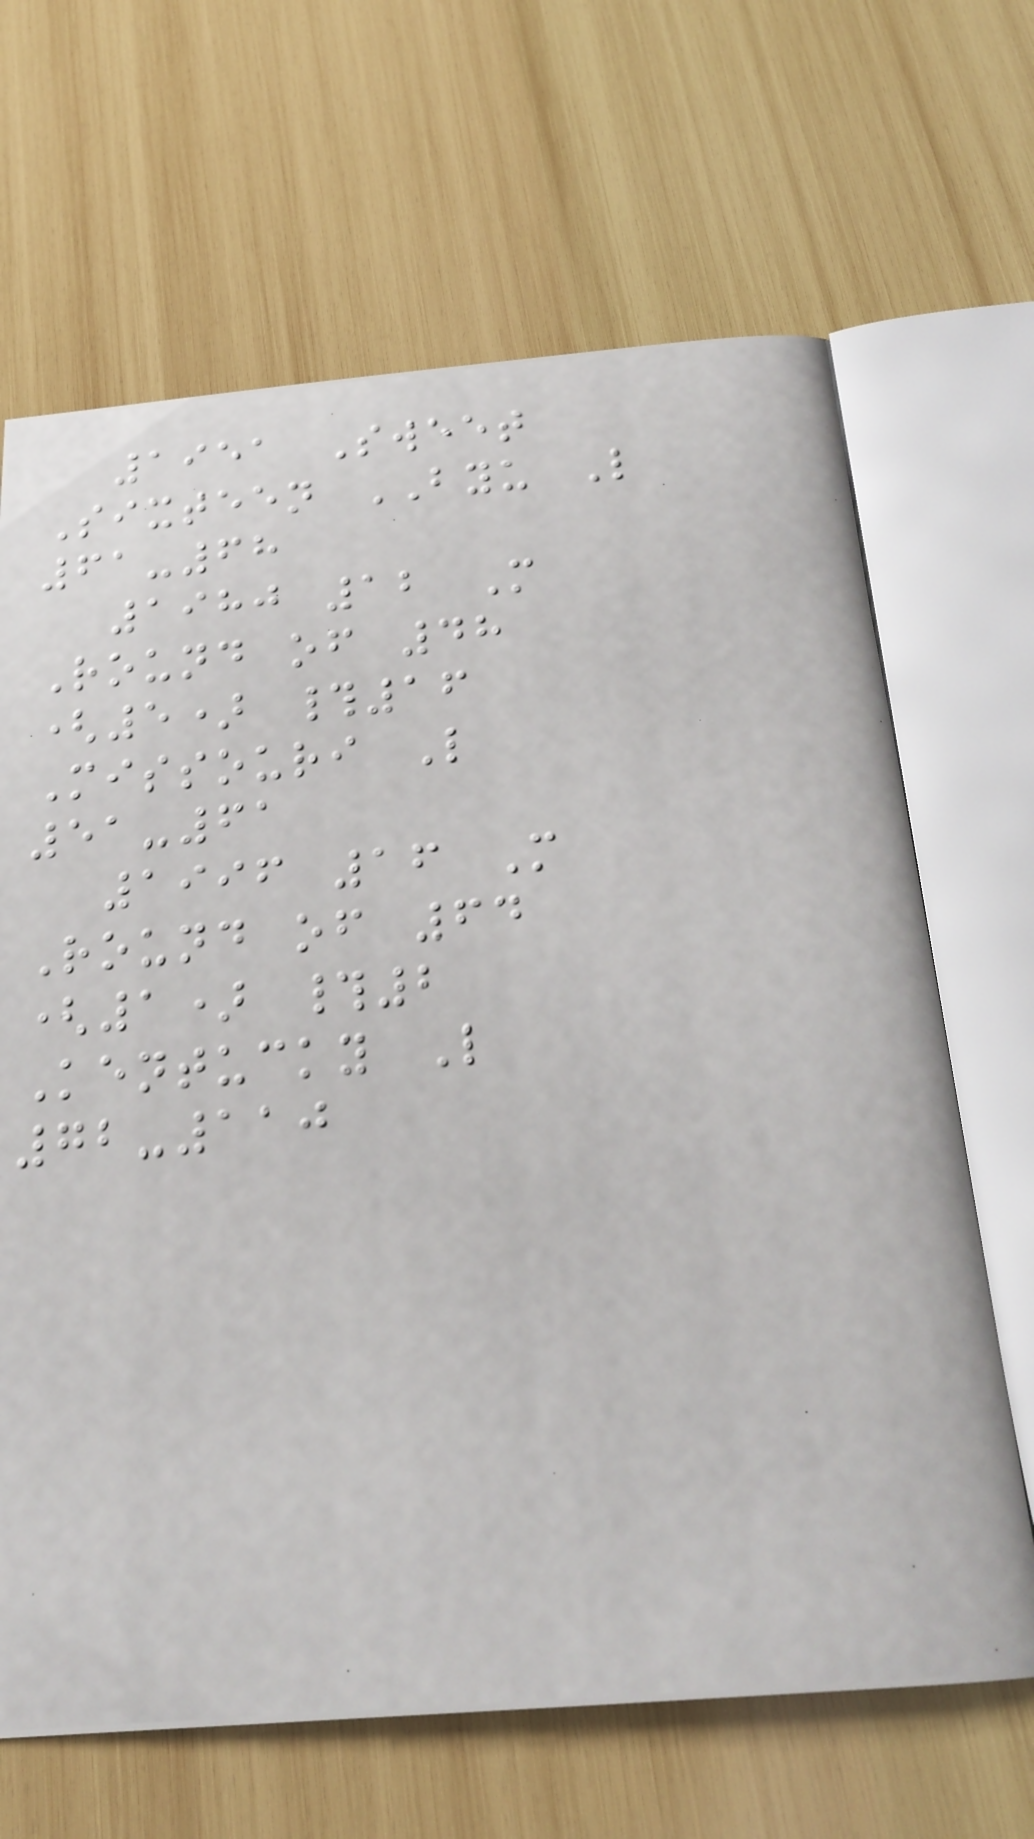1951 Sweet
Sixteen BYU L
61-68
1980 12 M
Round of 48
(5) #16
Missouri L
51-61
1996 16 M
Round of 64
(1) #2
Kentucky L
72-110
